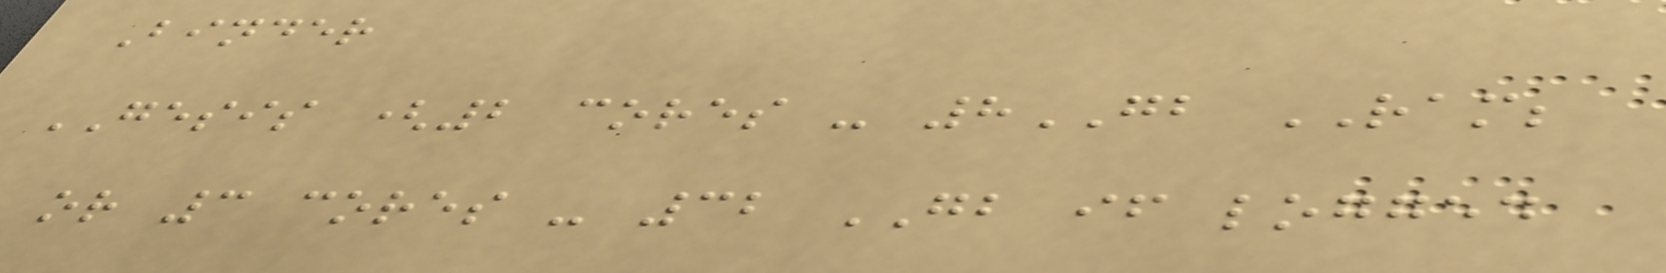Binder
GESIS (2 cores - 8GB RAM;
or 3 cores - 32 GB if logged
